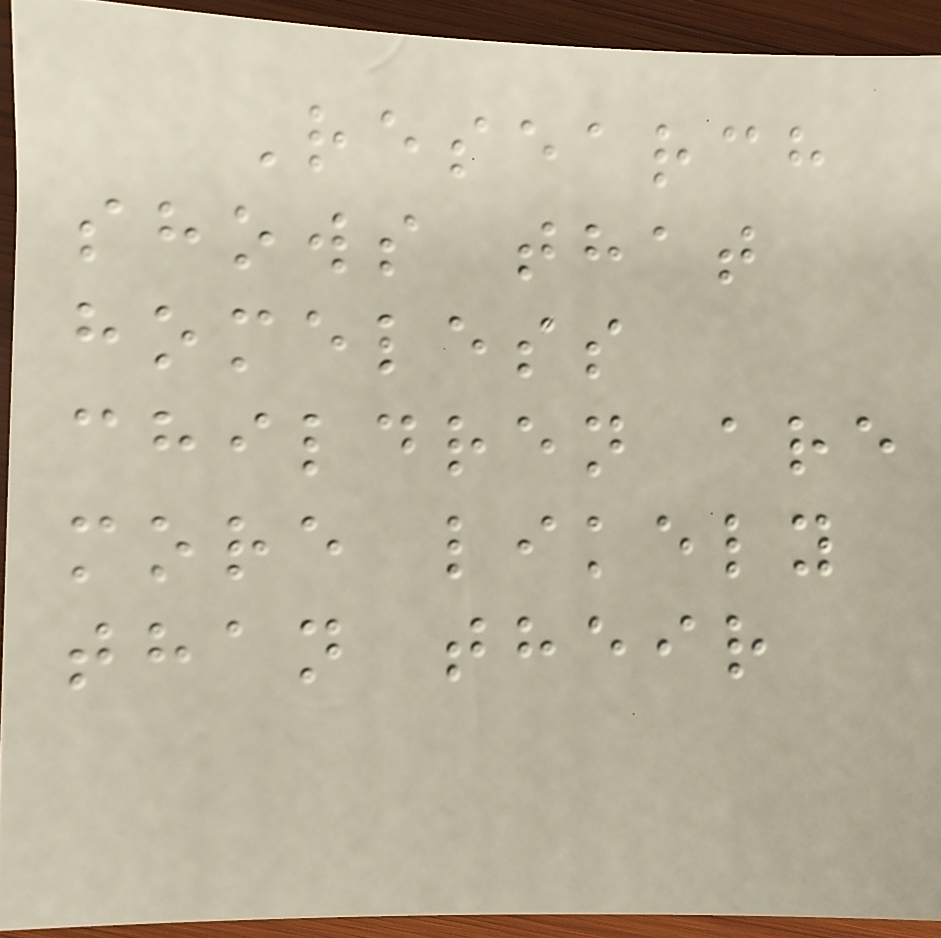Research
shows that
homeless
children are
more likely
than their
